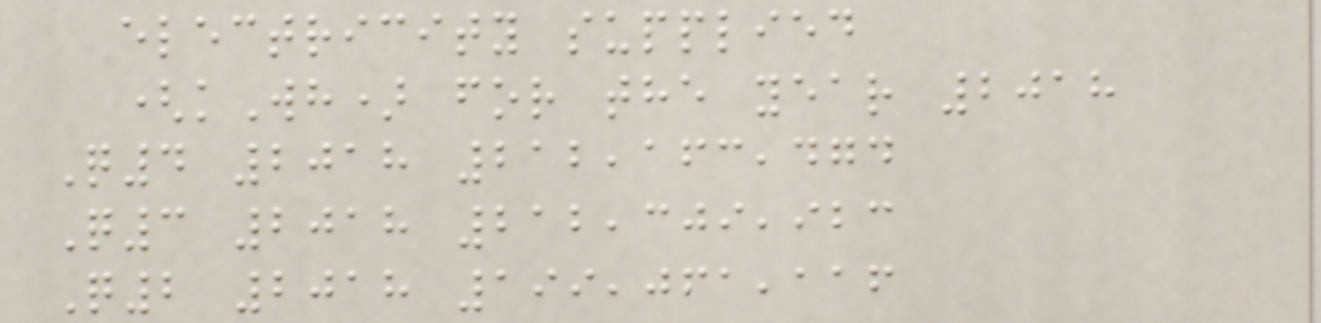electricity supplied
(kWh) for the year 2018
Q4 2018 212,163,474
Q3 2018 212,309,923
Q2 2018 199,061,116
